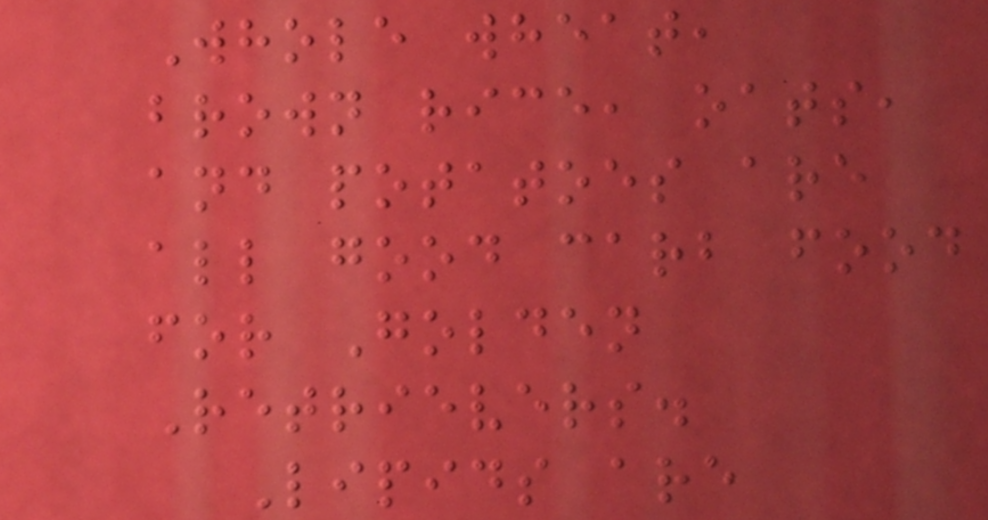Whole wheat,
brown rice, oats,
and potatoes are
all good carb food
for Golden
Retrievers.
Lipids are
